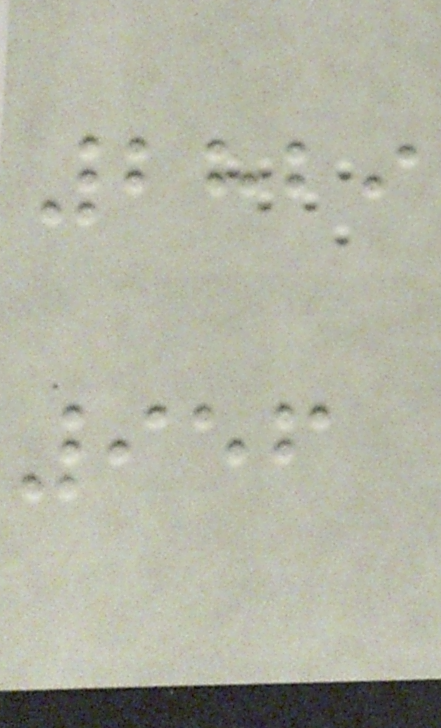2829
956
